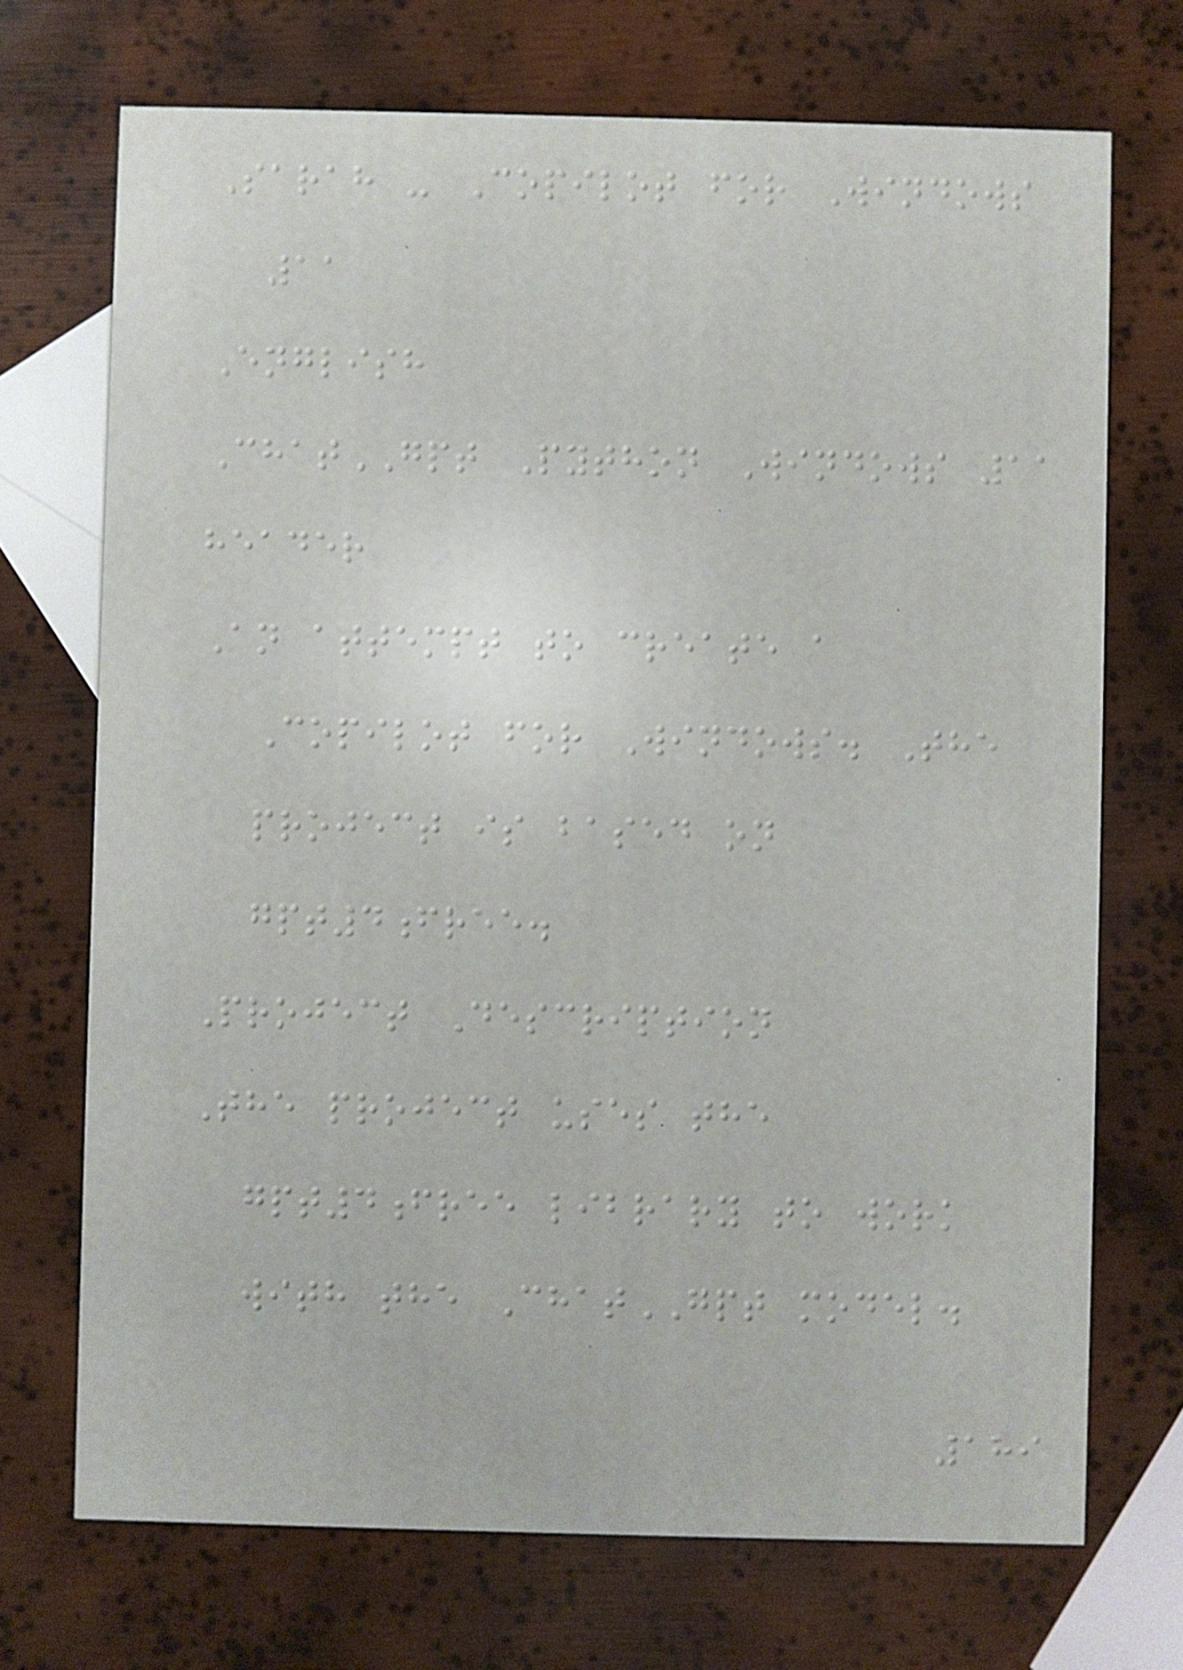Sarah - Copilot for Windows
11
English
ChatGPT Python Windows 11
header
An attempt to create a
Copilot for Windows. The
project is based on
gpt4free.
Project Description
The project uses the
gpt4free library to work
with the ChatGPT model.
189
